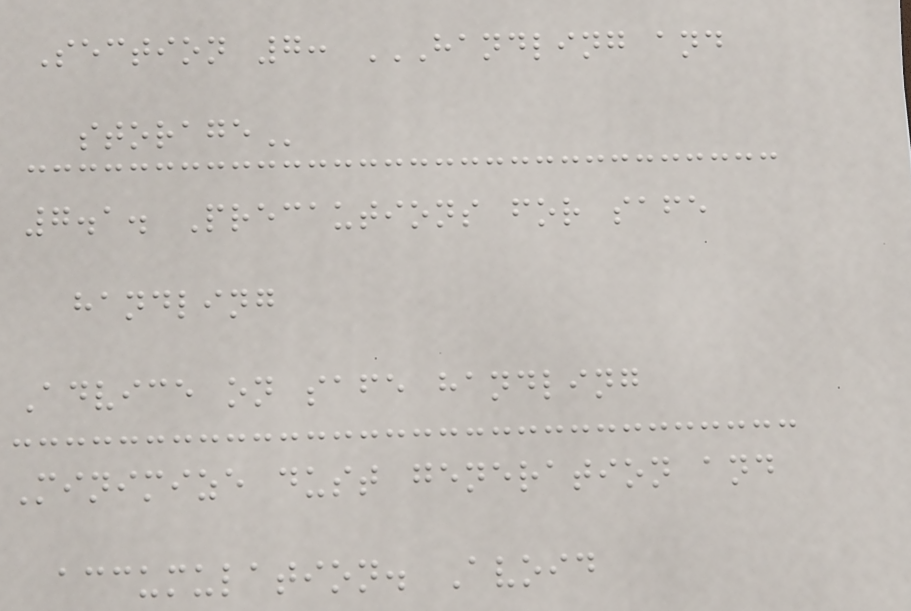Section 7: HANDLING AND
STORAGE
7.1. Precautions for safe
handling
Advice on safe handling
Minimize dust generation and
accumulation. Avoid
